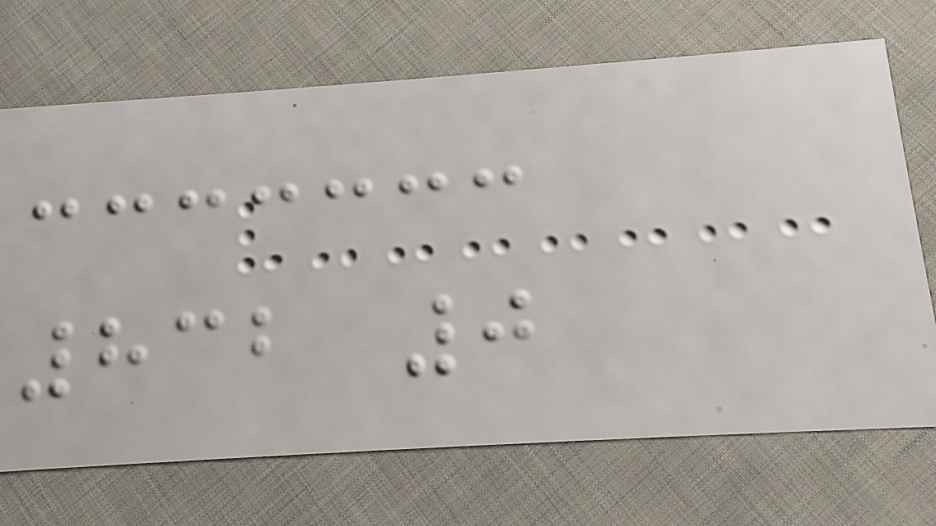832 0
